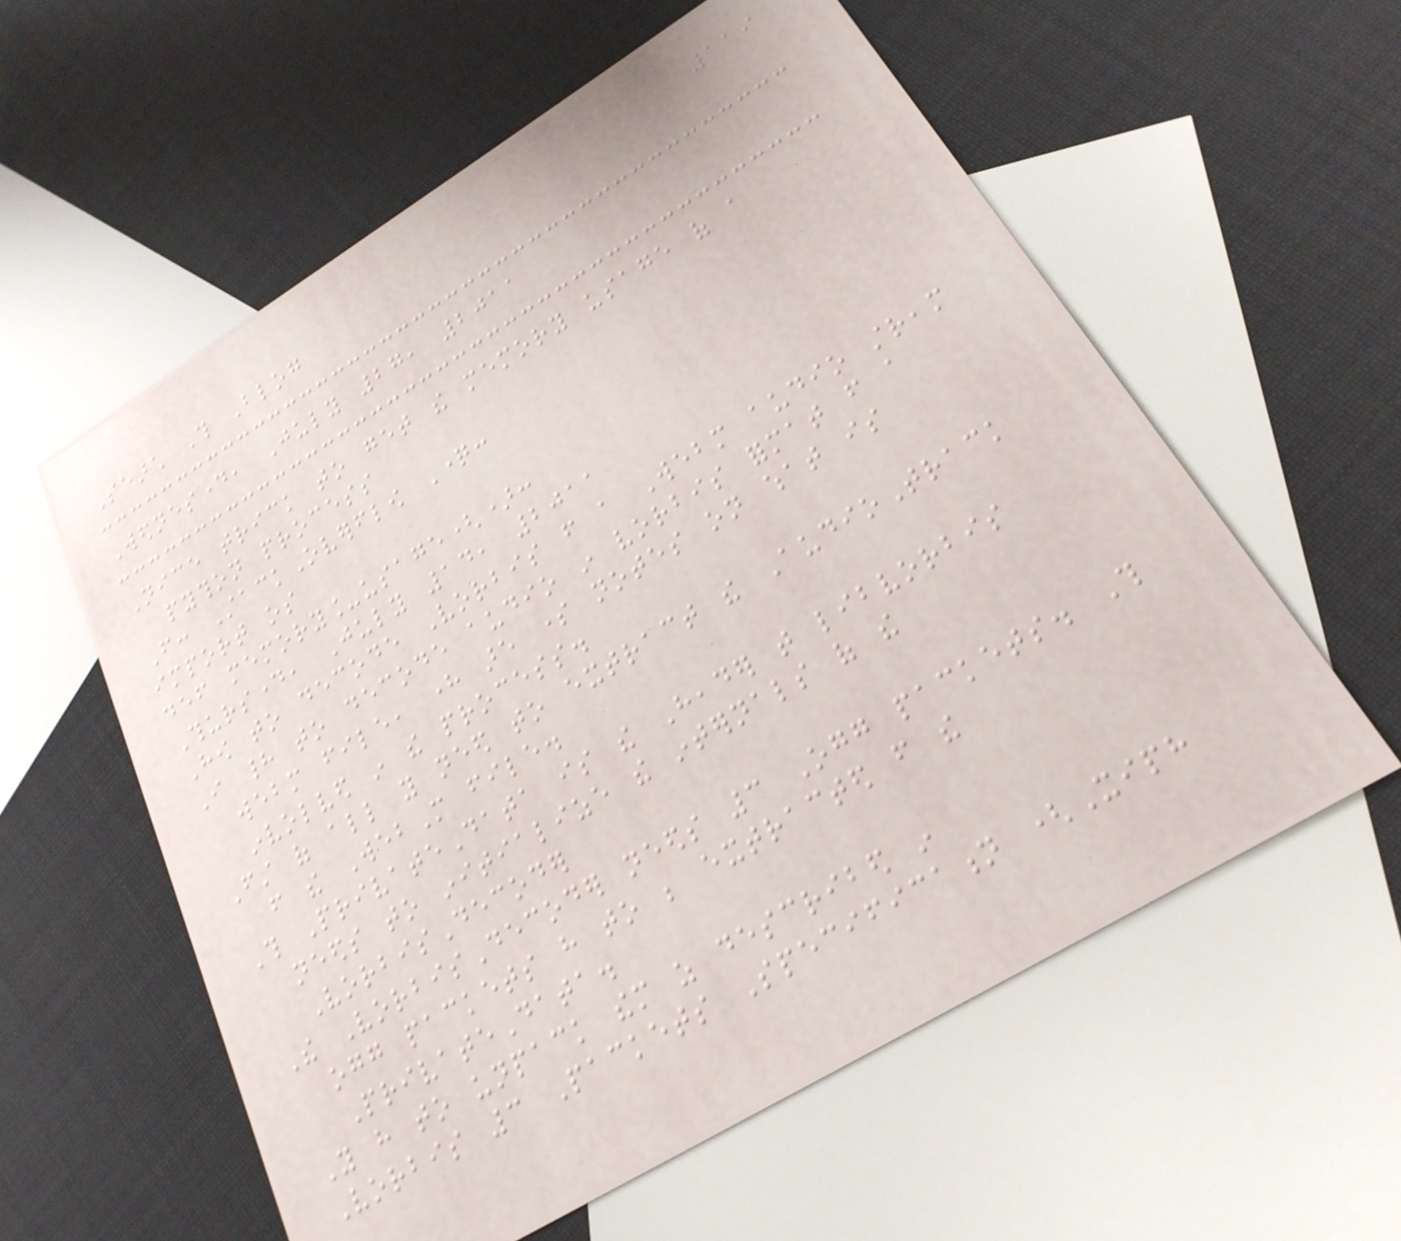119
Search This Blog
Wednesday, July 27, 2011
Nice trick to get the memory usage of a
python process
From: StackOverflow Question:
import os
def memory_usage():
Thursday, July 14, 2011
How to decode Vorbis from a Webm audio stream
I had to decode audio in vorbis format from a
webm file, here are some notes on what is
involved in the process.
First of all you need to extract the AudioTrack
from the WebM file.
This PrivateData is the Header that libvorbis
needs to initialize the internals of the
VorbisDecoder
The VorbisDecoder needs 3 Ogg packets. This
ogg packets have to be extracted from the
PrivateData.
You have to unpack them as described in
Vorbis 3 Packets Specification (Xiph
